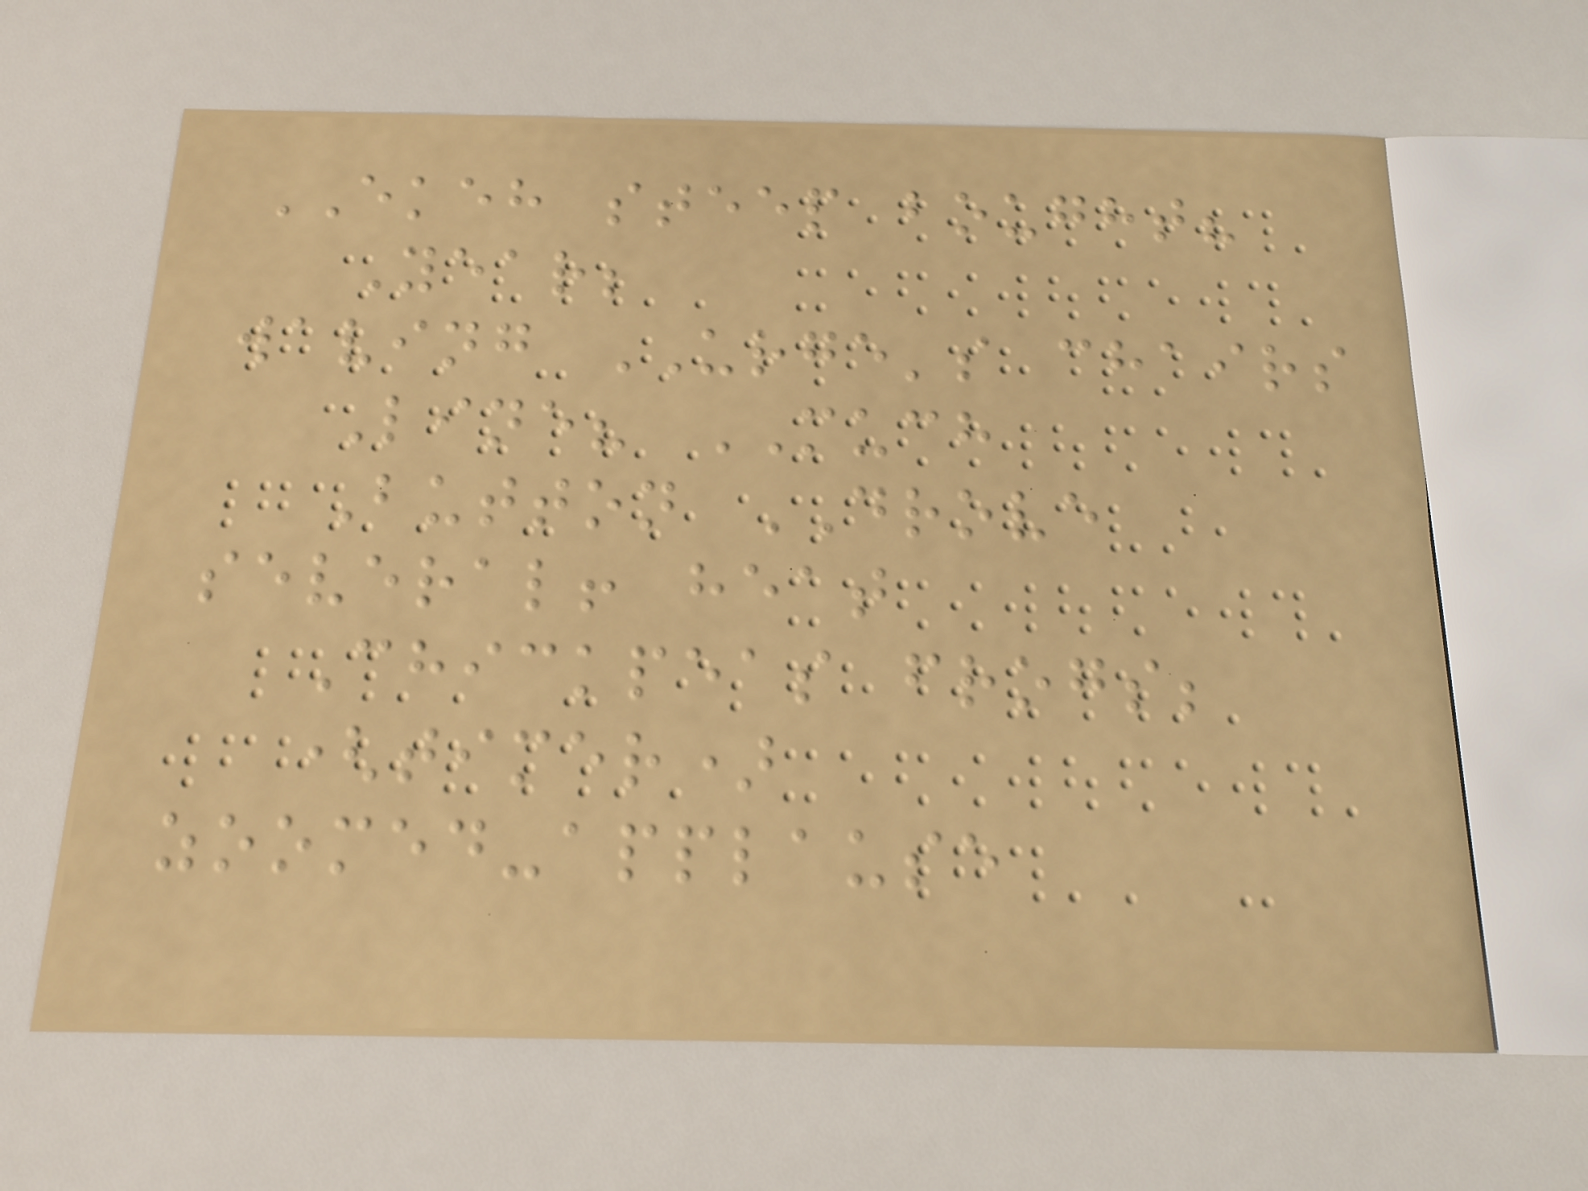EKEH steep bought?
Year;
waving URGE's chairs
Line? MUCH
Button DROVE
several! heat
Chickpeas frogs;
(timer)
zoomed-applause
